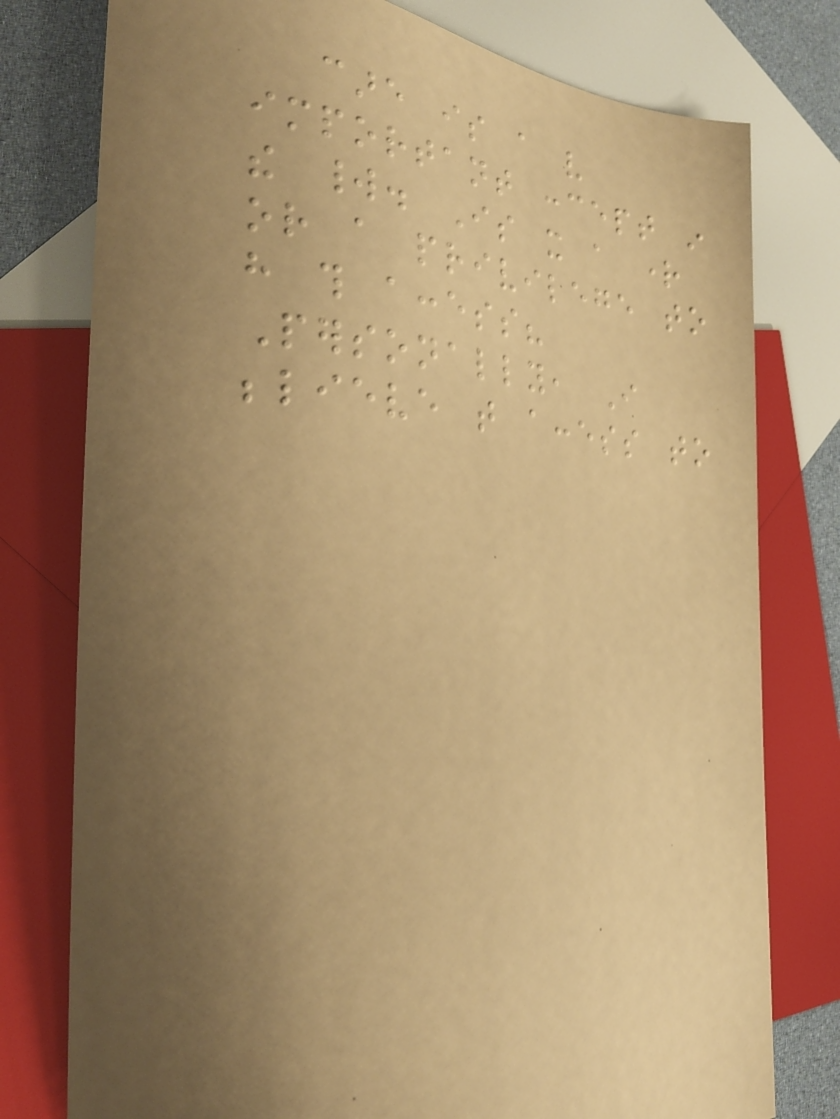care is a very
important concept in
the world. Is it a right
or a privilege to
have this access?
Personally, I
believe that access to
